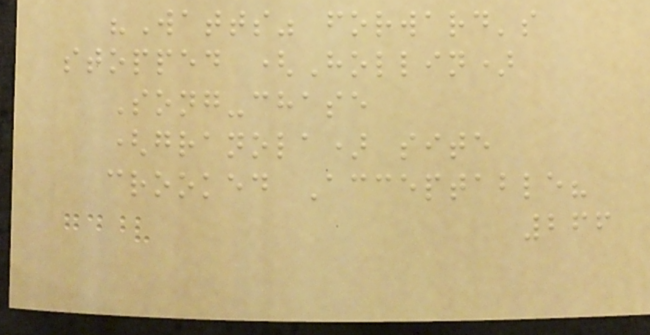"Watts" forward's
stopped (Hollin)
Song-chase
(granola) site
crooked Acceptable?
266
